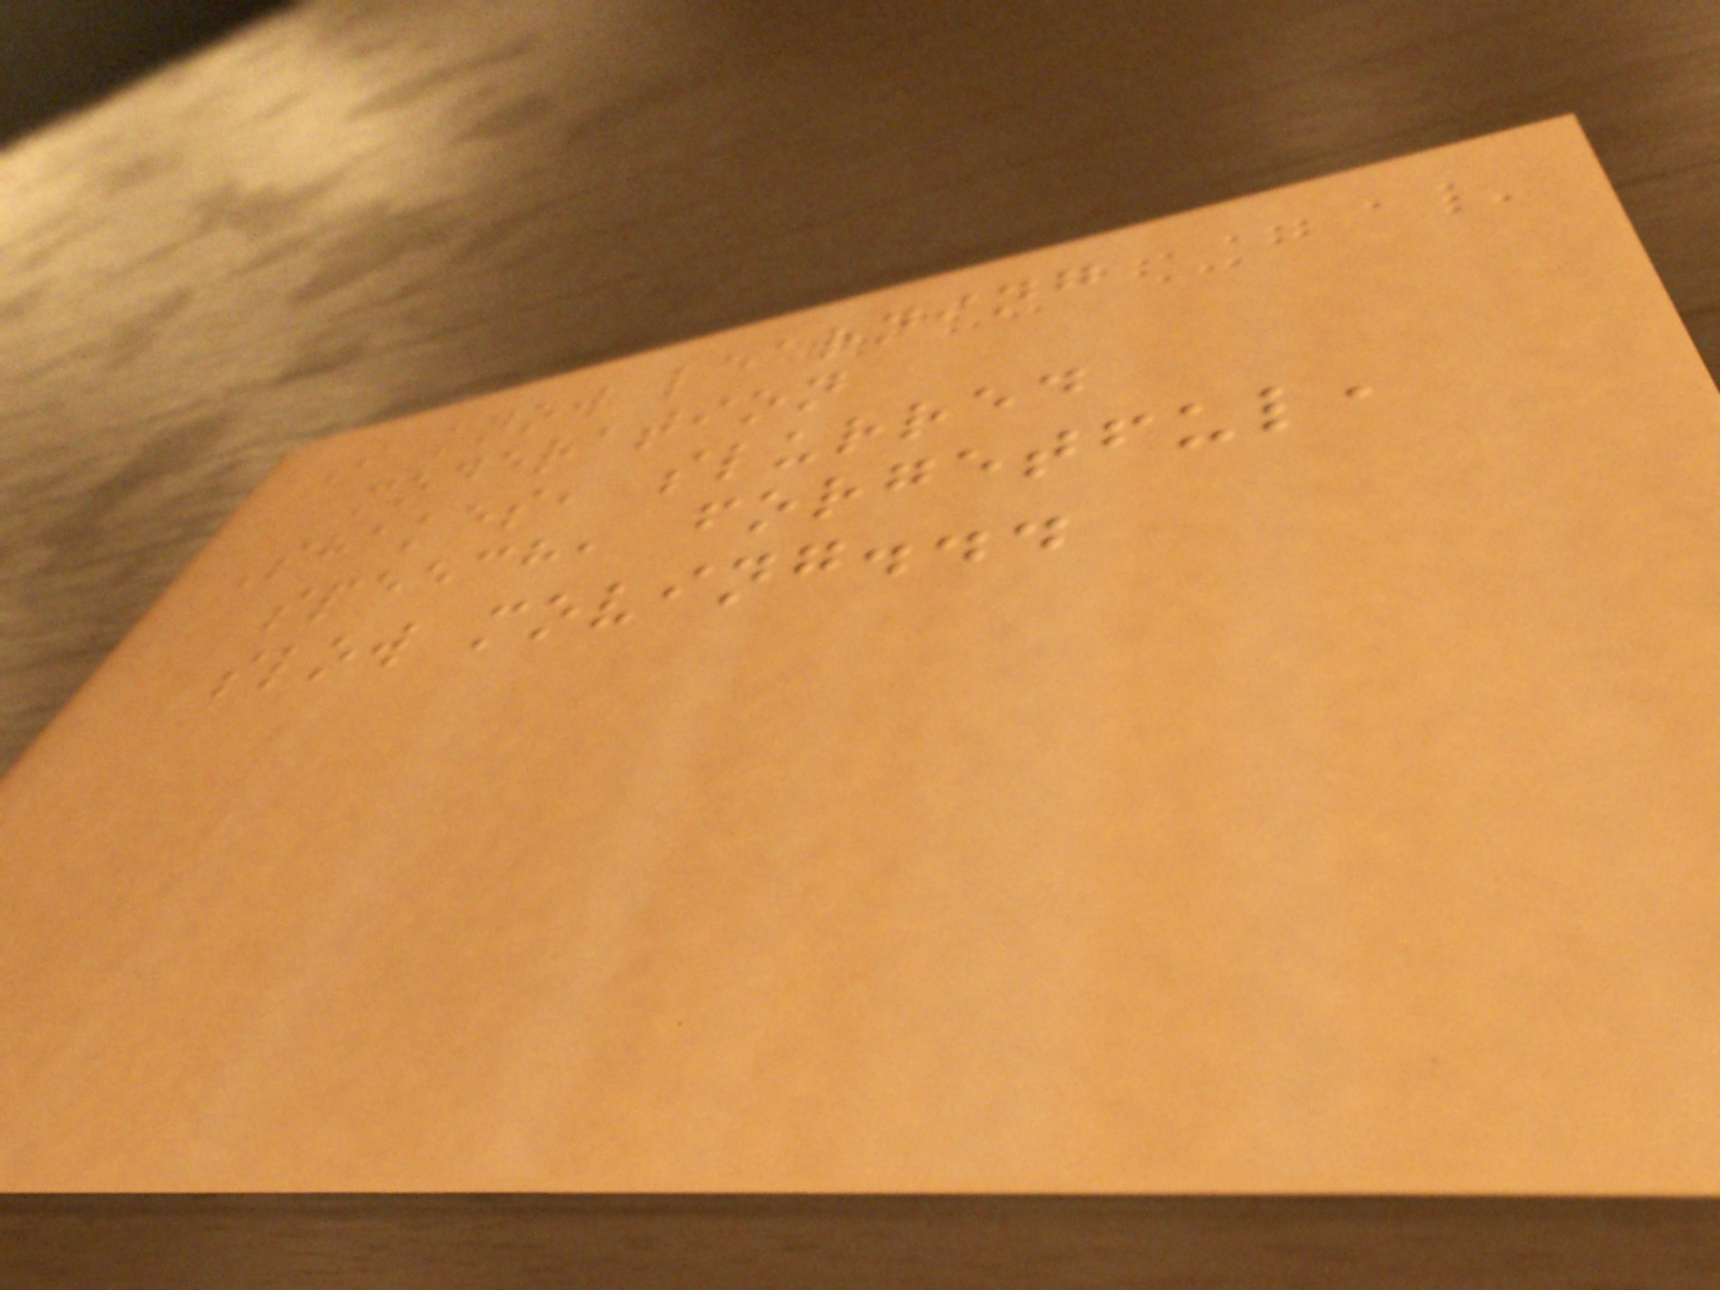I know learning
moderation
Shakes, slurred
speech, forgetful,
slow moving...
